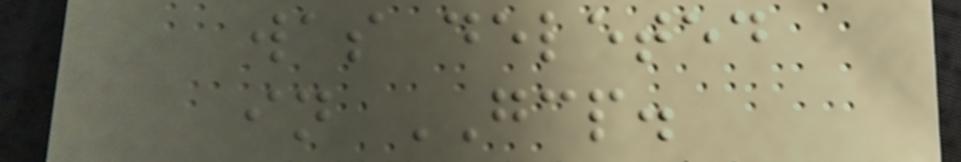was deleted
in GCP.
